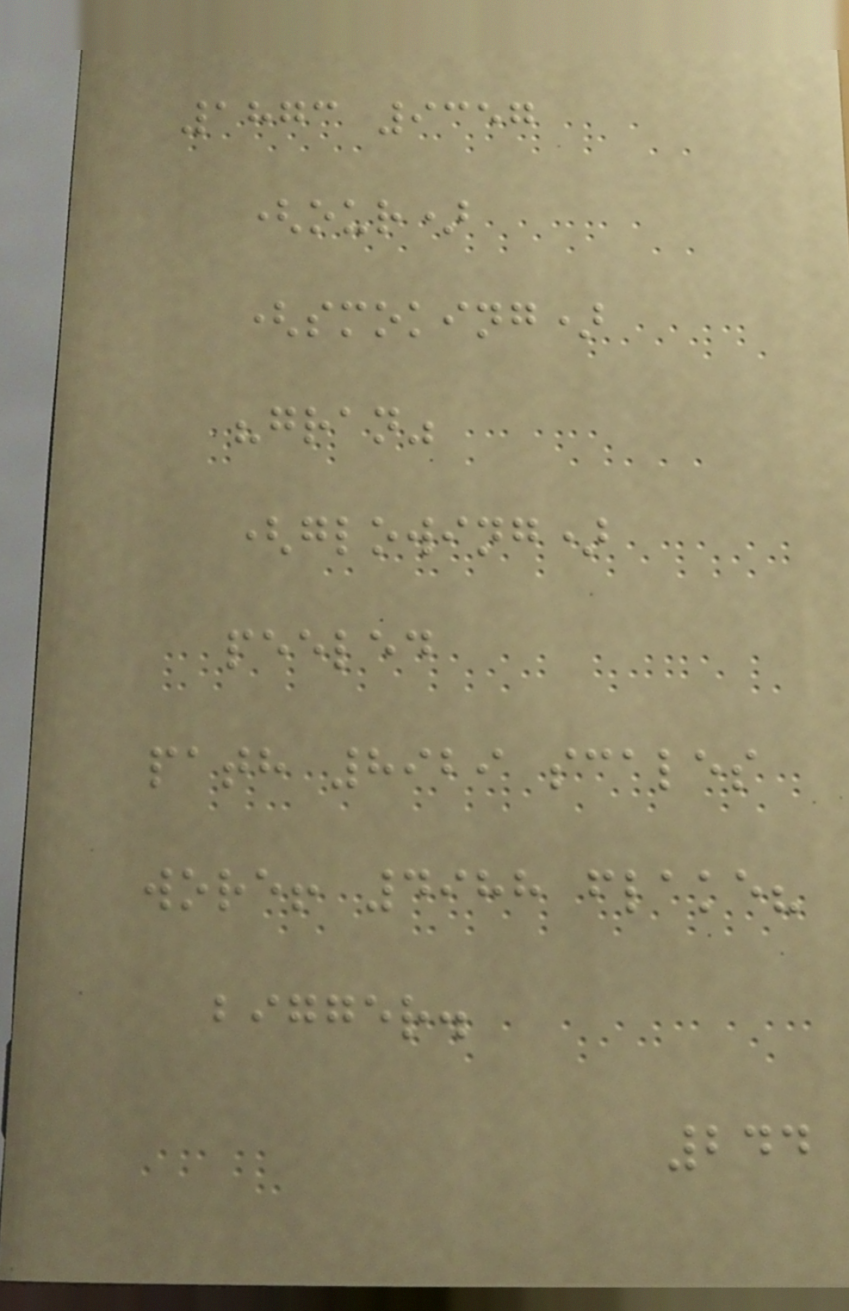1873 9357
(our)
(smoking)
"gran"
(glowing)
peeled
path 8929 scales
wore! 4988 flake?
bigger.
244
